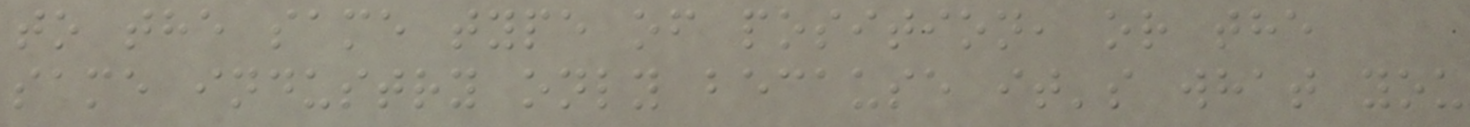to the same type of position, or the
same industry only because it's what you
